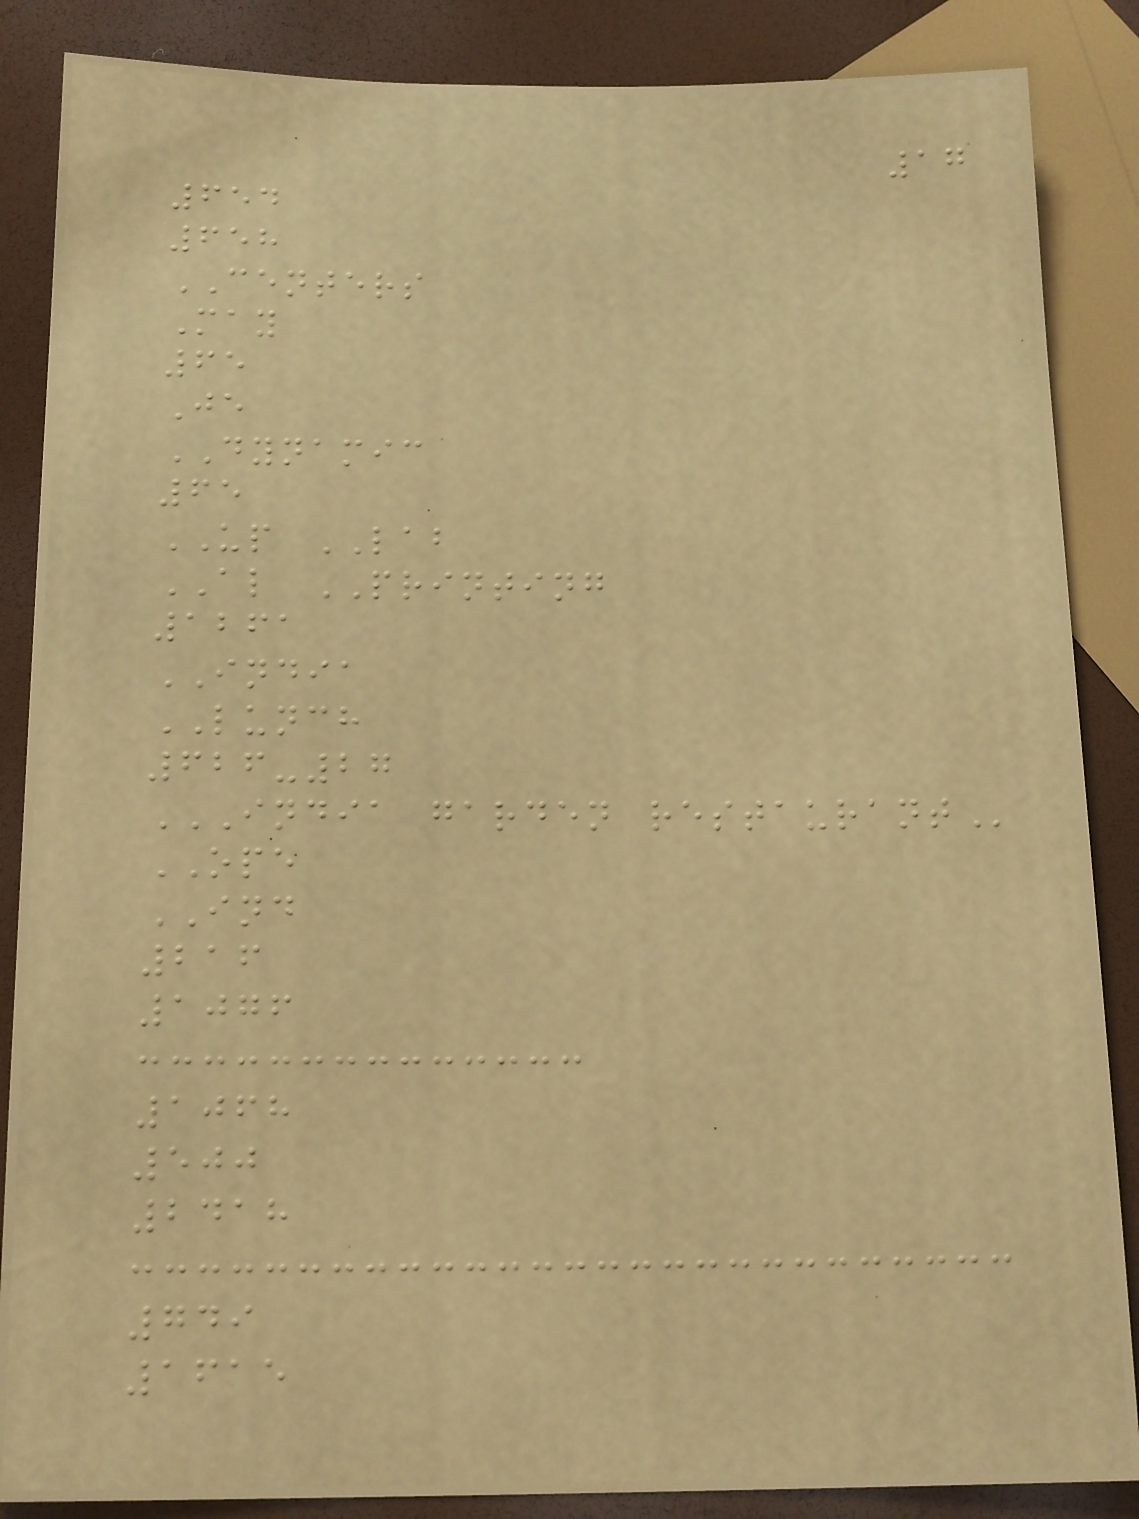17
654
658
CENTERS
May
65
Je
DYNAMIC
65
UP LAB
AL PRINTING
1261
INDIA
LUNCH
626-27
INDIA GARDEN RESTAURANT
OPE
IND
216
1076
1068
500
2418
749
1615
